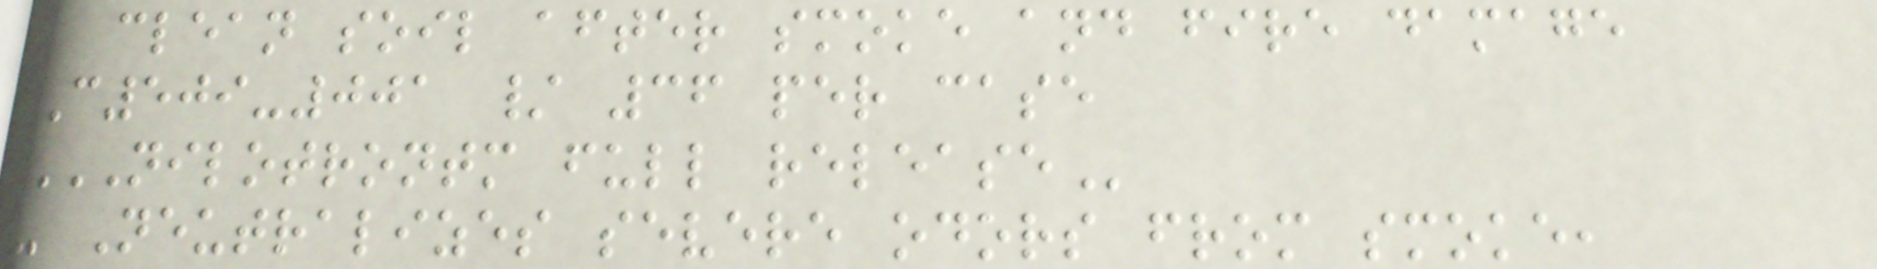clean soil after smoke and fire damage
C509-001 / 36 per case
NILOTRONTM FULL RELEASE
- Neutralizes severe odors from smoke,
